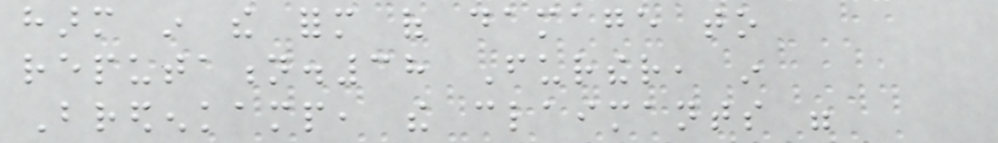harm in the form of damage to
reputation.38 Further, in
Bredenkamp, the claimants were
